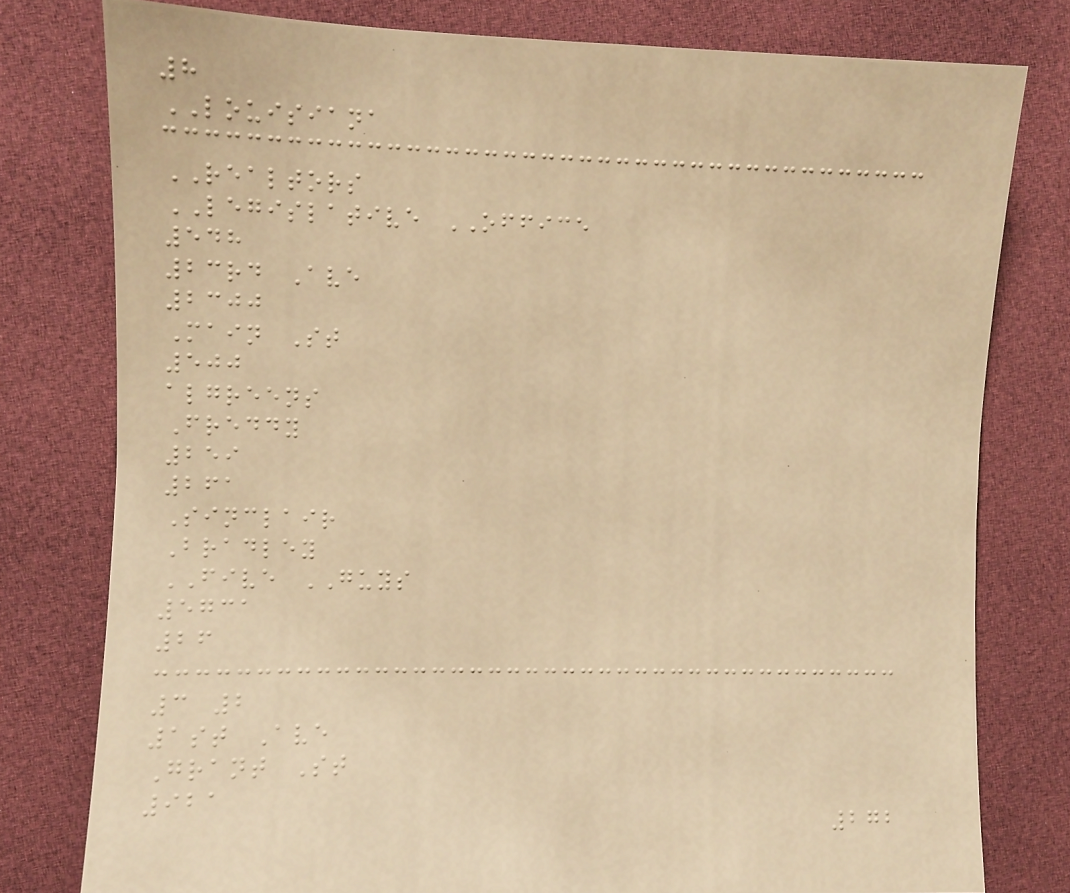8
LOUISIANA
REALTORS
LEGISLATIVE OFFICE
548
23rd Ave
2300
Main St
500
algreens
Freddy
259
261
Sinclair
Bradley
FIVE GUYS
5731
26
3 2
1st Ave
Grant St
921
272
